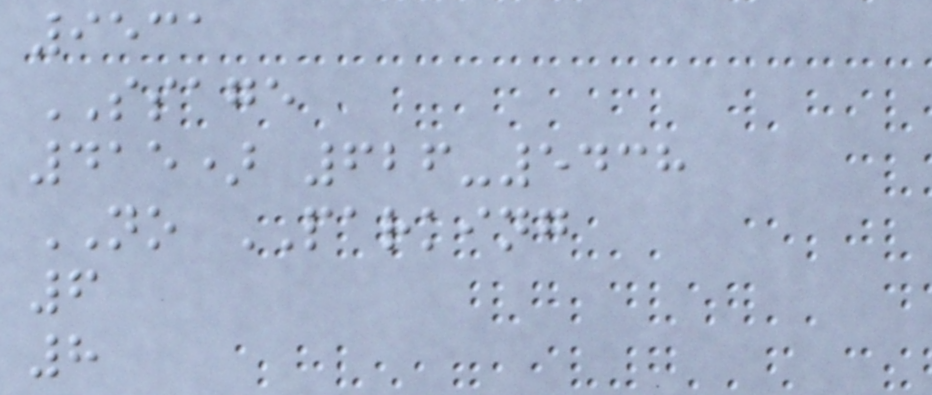9531
SSAGE
415) 626-5438
NO PARKING
6
8
